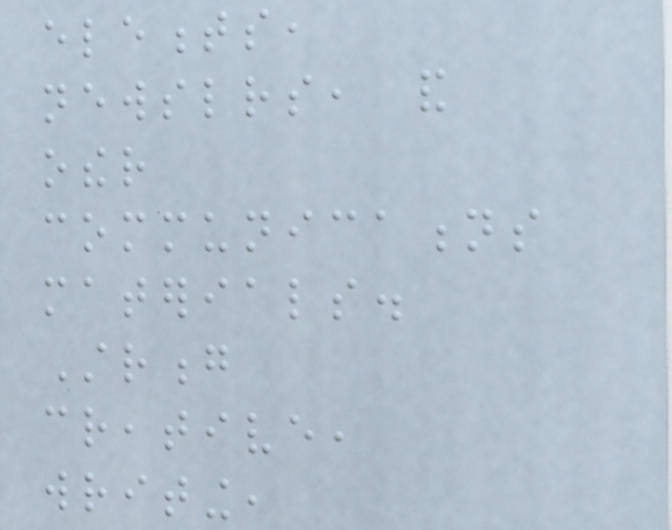elements,
newsletters, and
other
communications
materials.
Strong
creative,
writing,
